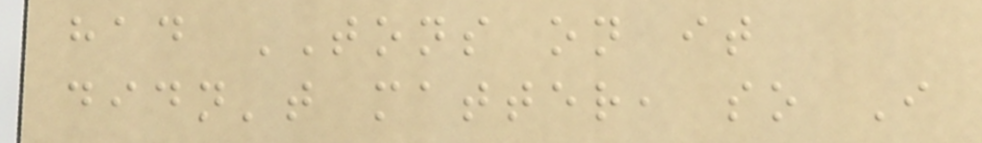had TONS on it
didn't matter, so I
